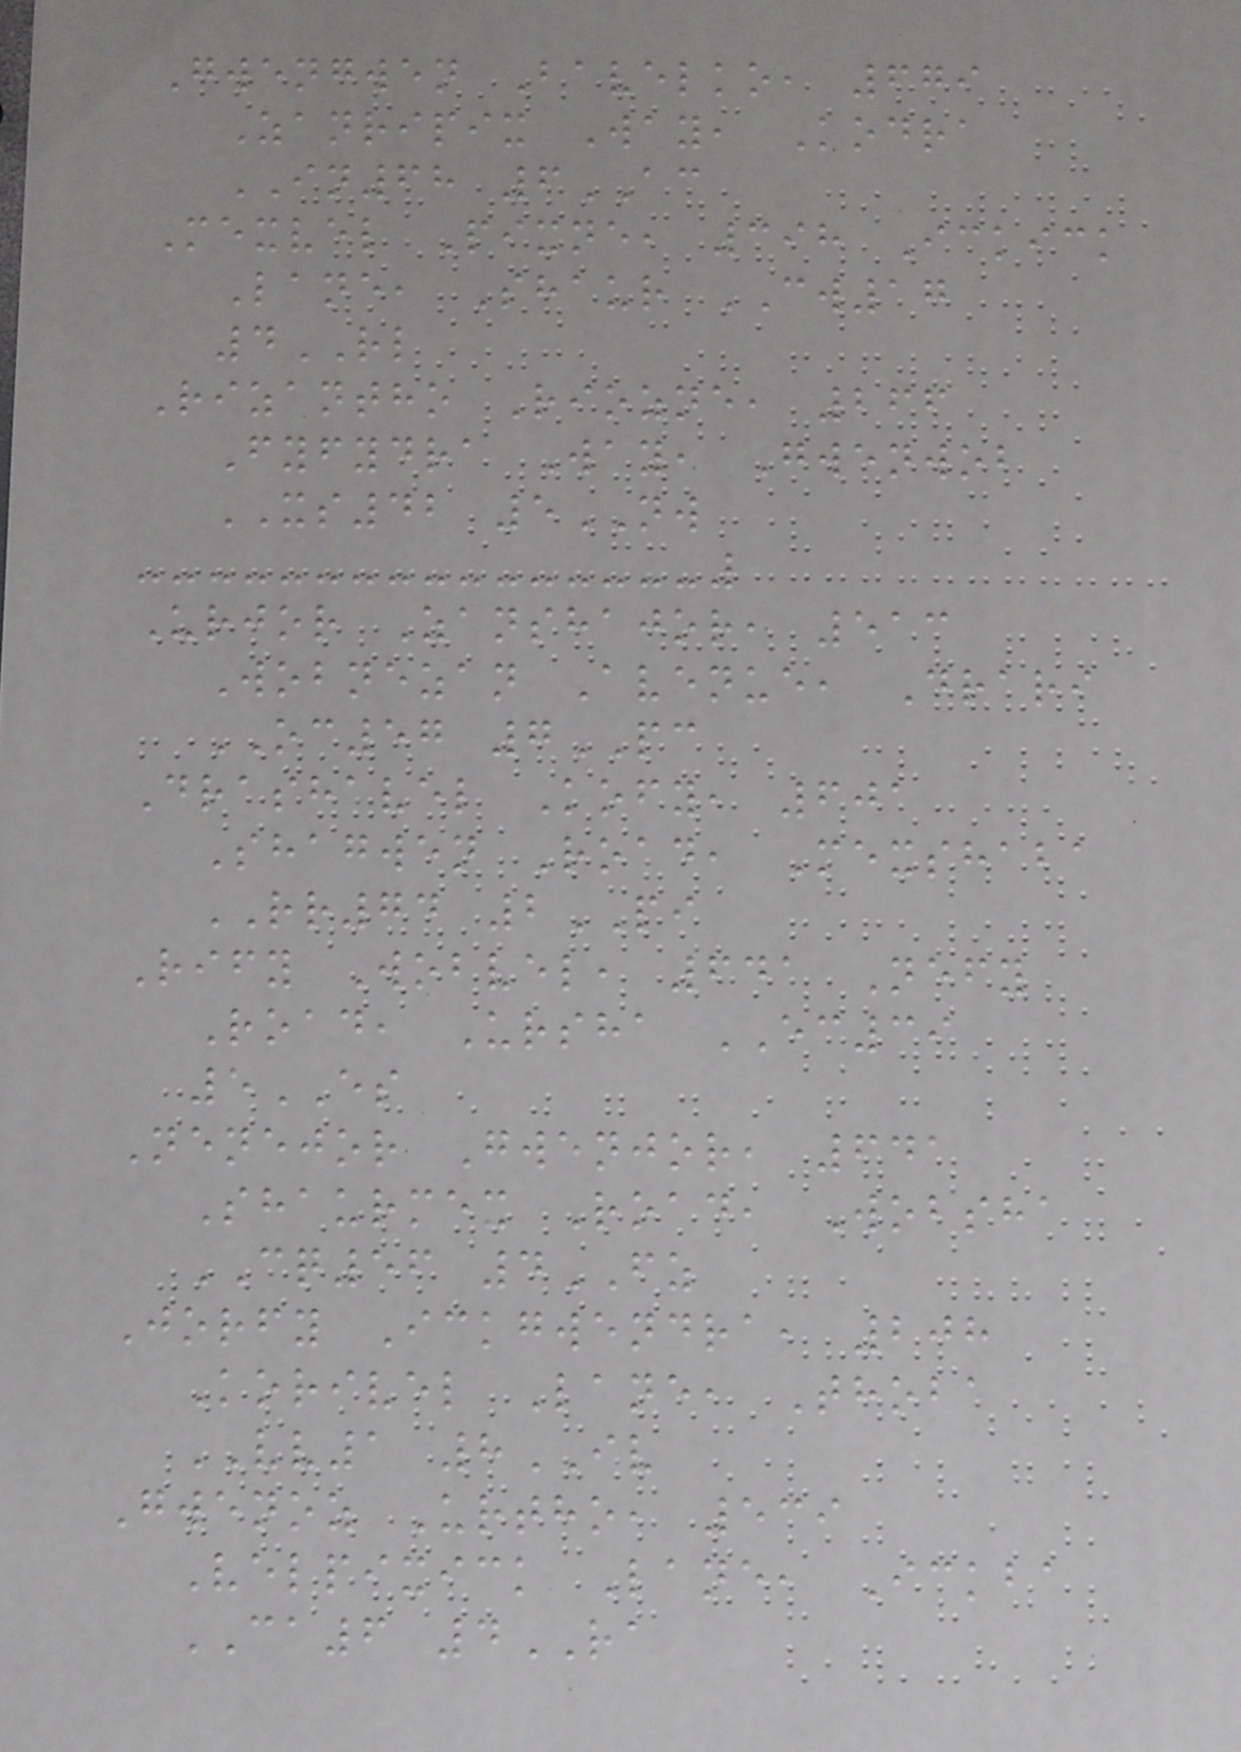Gwengwen Bavelko, 679
Zanripix Way, Kodra
IN68 6AC
Mexvel Pixne, 398 Ickick
Lane, Shaur CW17
4RL
Rizantho Riozne, 266
Fyfydra Way, Gwenwob
XS42 5NW
Urjor Zanshajor, 513
Wobnezan Avenue, Drari
OC57 7PC
Drashavel Kofy, 601
Shagwen Road, Mexshaba
RR74 2PI
Rify Wobvel, 641 Nefy
Road, Ursha EC39
5ES
Nenejor Gwenjor, 641
Shaurmex Road, Wobsha
CQ56 4FZ
Jorfy Ickgwendra, 208
Korivel Lane, Thoba
VV1 8IV
Gwenoz Urtho, 539
Velpixick Lane, Ickba
CA6 4RA
